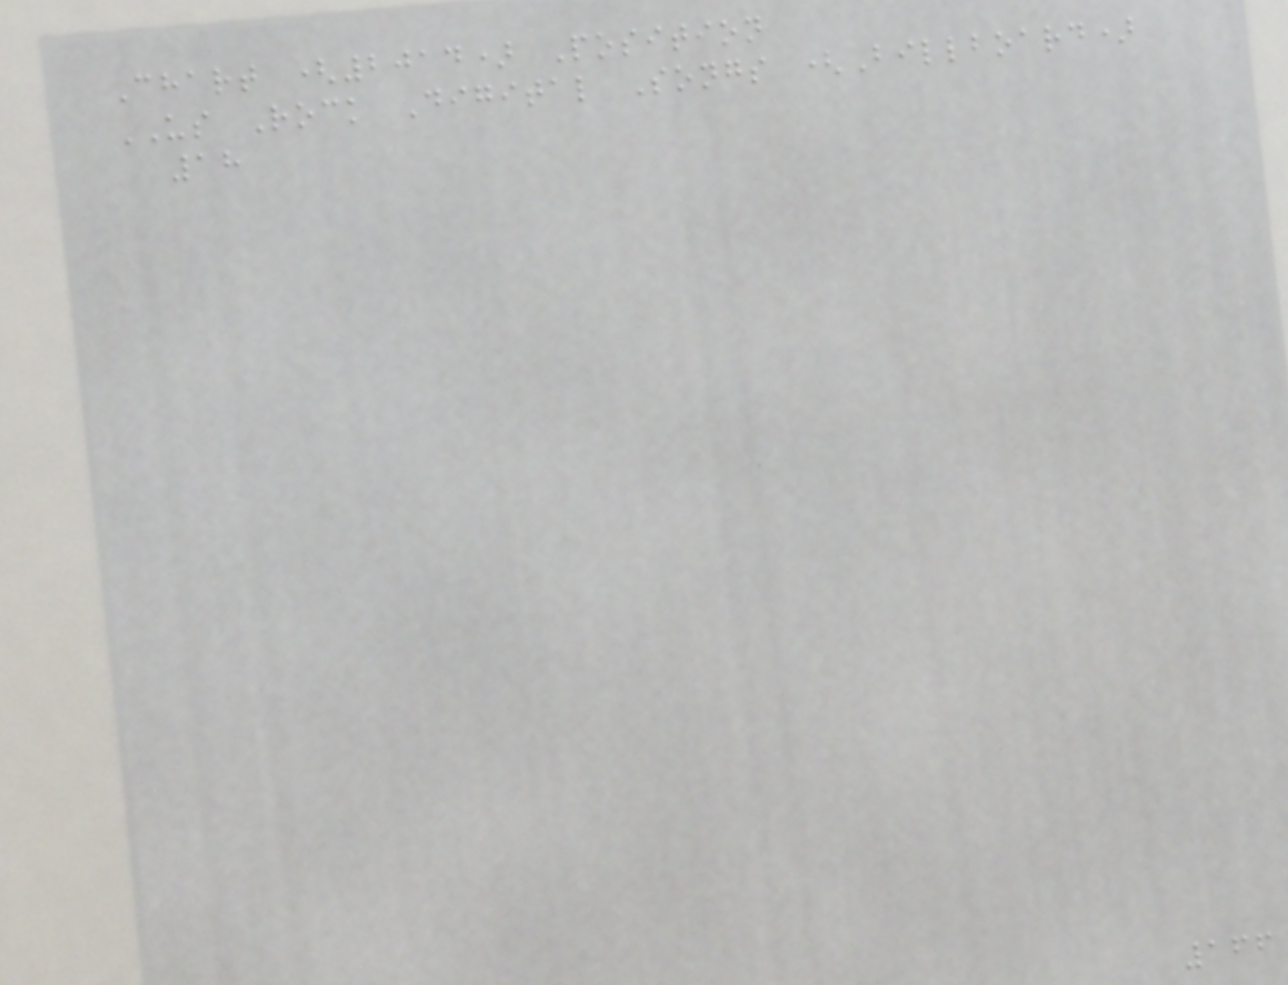Chart (2014) Position
US Rock Digital Songs (Billboard)
18
166
